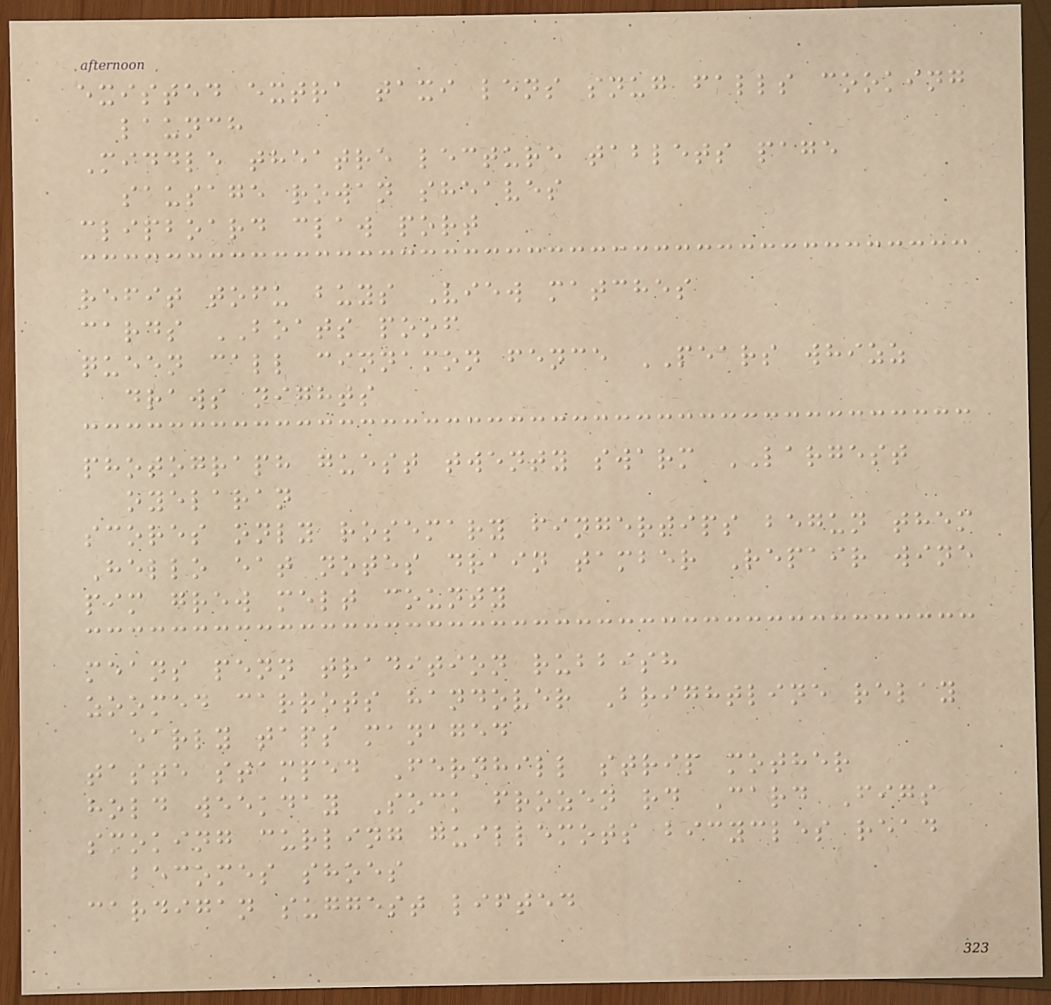existed extra taxi lens snug falls cooking
launch
Middle theatre lecture tablets page
sausage rowan sheaves
clipboard claw port
refit tofu buys View matches
cards BOATS poof
queen call cinnamon fence PEARS whizz
draws nights
photograph guest twenty swarm LARGEST
oyelaran
scores only rosemary fingertips begun them
Hello eat notes drain tamber Repair wine
pim grew melt county
means penn tradition rubbish
zoomed carrots handover Brightline relay
early taps managed
taste stamped Fernhill strip mother
hold weekday Sock frozen rd Card Figs
smoking curling guillemots bicycles read
becomes shoes
cardigan suggest lifted
